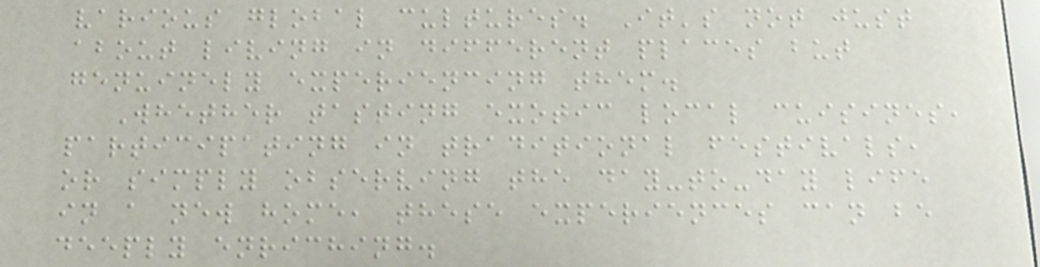various global cultures. It's not just
about living in different places but
genuinely experiencing them.
Whether tasting exotic local cuisines,
participating in traditional festivals,
or simply observing the day-to-day life
in a new home, these experiences can be
deeply enriching.
